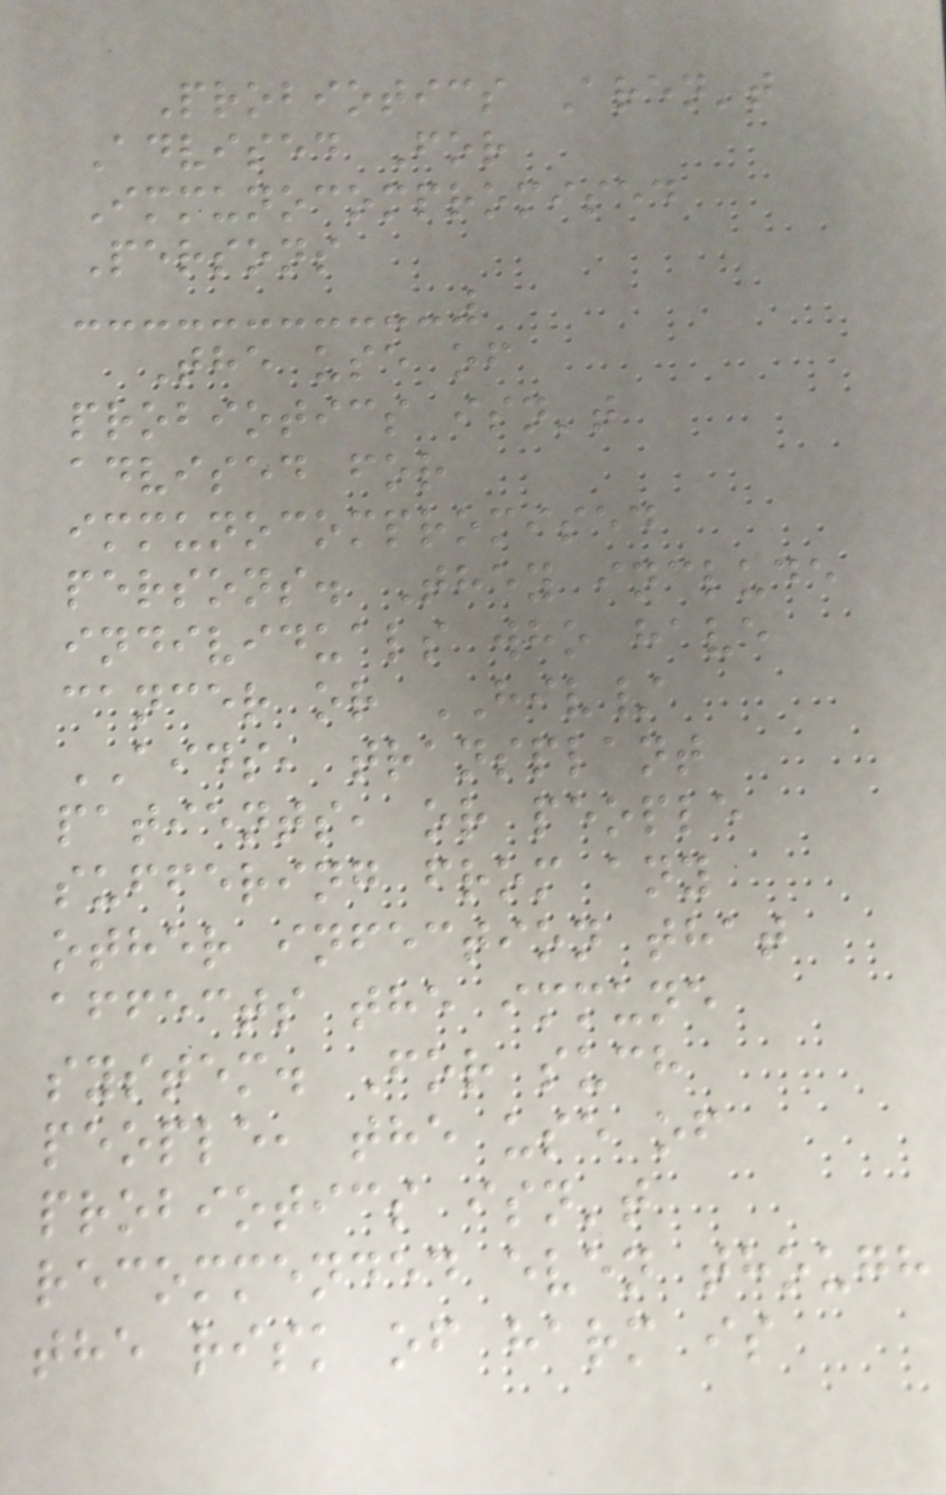Probiotics Aren't
Advised For
Immunocompromised
Persons
The use of
probiotics isn't
advised for
immunocompromised
persons. They include
individuals who have
cancer or HIV/
AIDS, transplant
patients, or people
suffering from any
other infection that
affects the immune
system. For such
people, the use of
probiotics isn't
recommended even though
the risk of harm is
